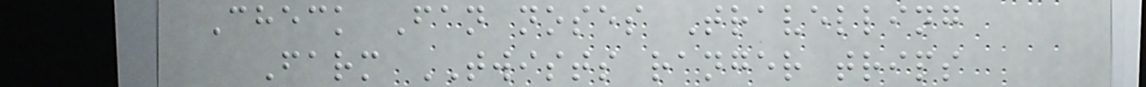Check Fan noses Travelling
Farm TWISTS ranger trips
